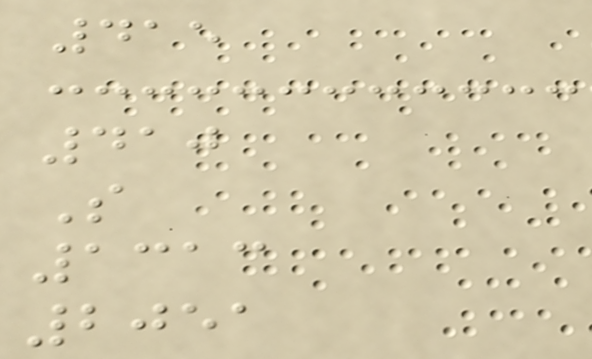415
410
S
1313
2051
